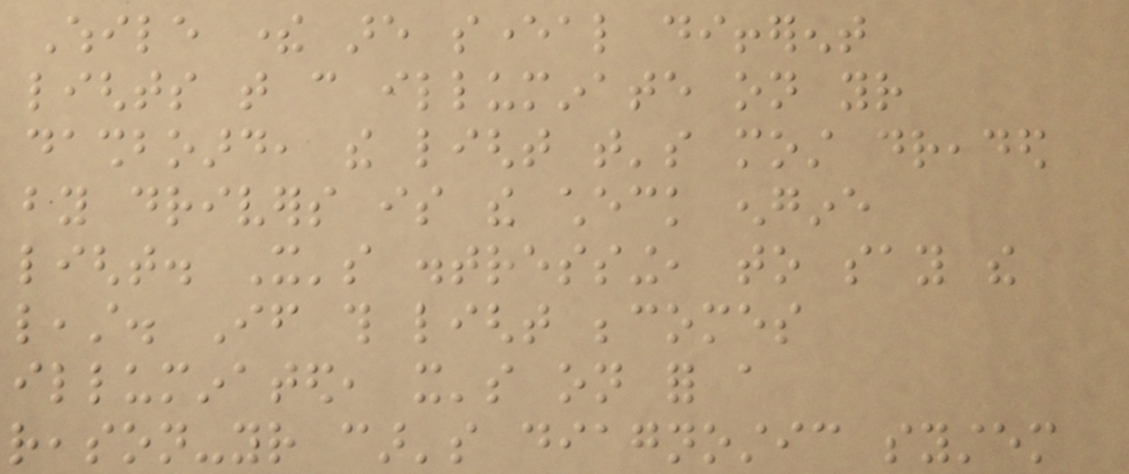While there are several different
lights that can illuminate on your
dashboard, the light that's most dreaded
by drivers is the check engine
light. It's distressing, to say the
least. If this light becomes
illuminated, it's on for a
reason-your car's diagnostic system
